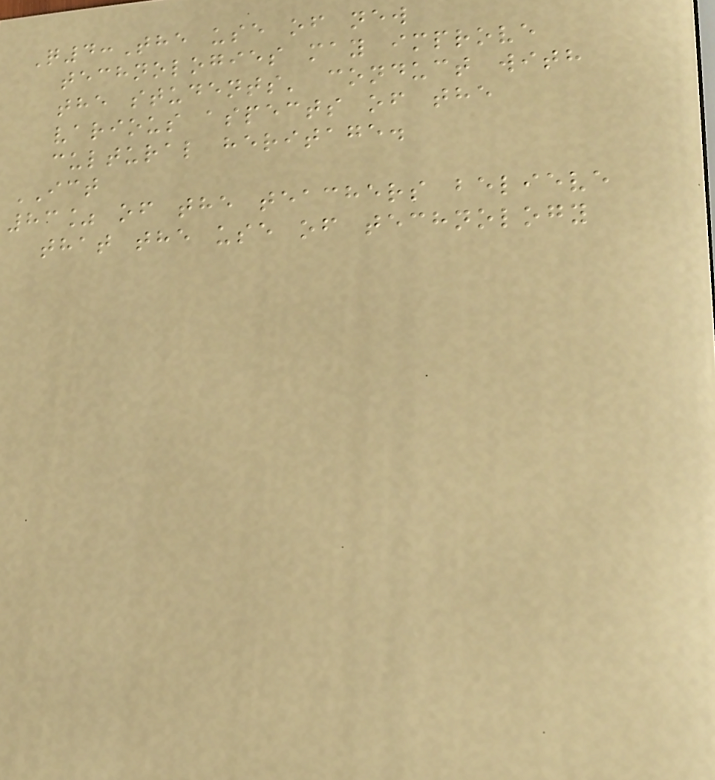Q4:The use of new
technologies may improve
the students' conduct with
various aspects of the
cultural heritage.
ICT
83% of the teachers believe
that the use of technology
